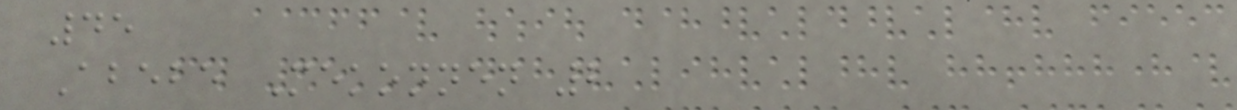45
Abebe Mekonnen 2
